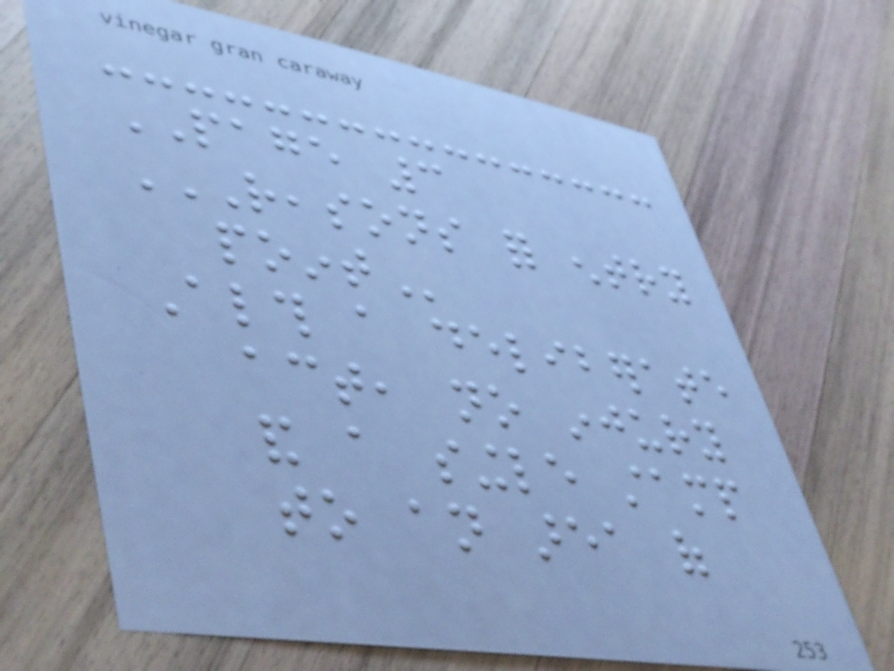PAGE 3
REASONS FOR ENTRY
POINT
Although a deliberate
act, no injury
and a single stamp
to an area of
